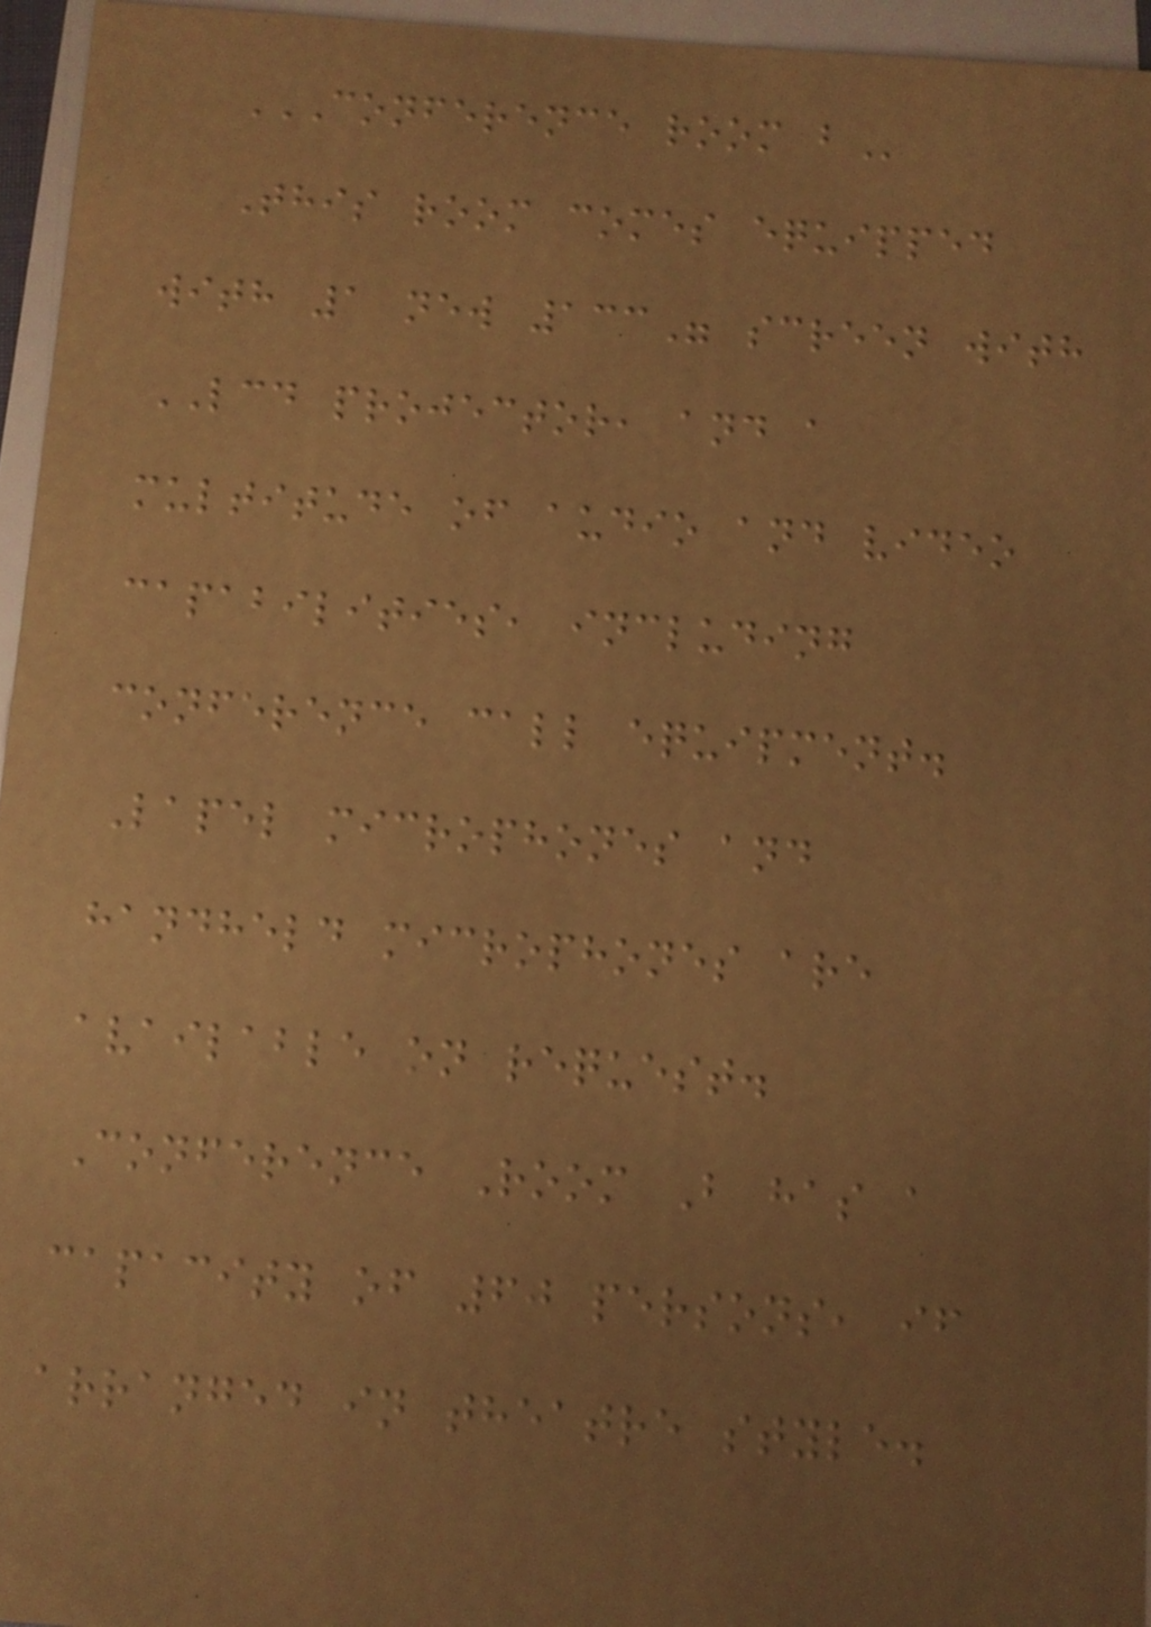CONFERENCE ROOM B
This room comes equipped
with 1 new 133" screen with
LCD projector, and a
multitude of audio and video
capabilities, including
conference call equipment.
Lapel microphones and
handheld microphones are
available on request.
Conference Room B has a
capacity of 60 persons, if
arranged in theatre style.
